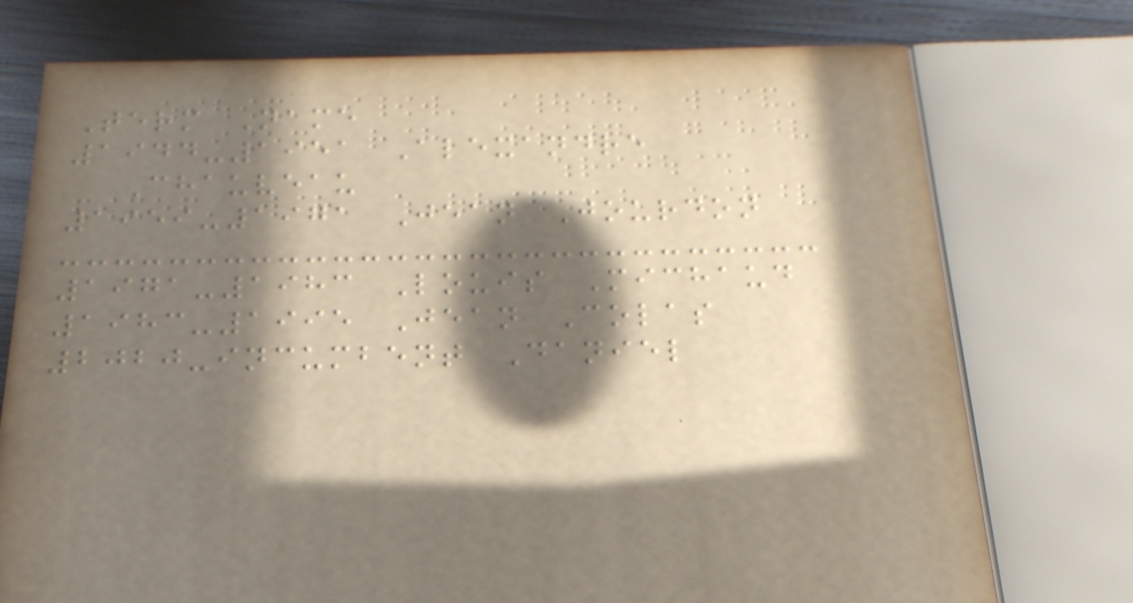Term Name
1944-1951 Alexandre
Chauveau
1959-1971 Jean Jourdon
1971-1983 Louis Michaud
1983-1995 Jean Colas
2020-incumbent Daniel
